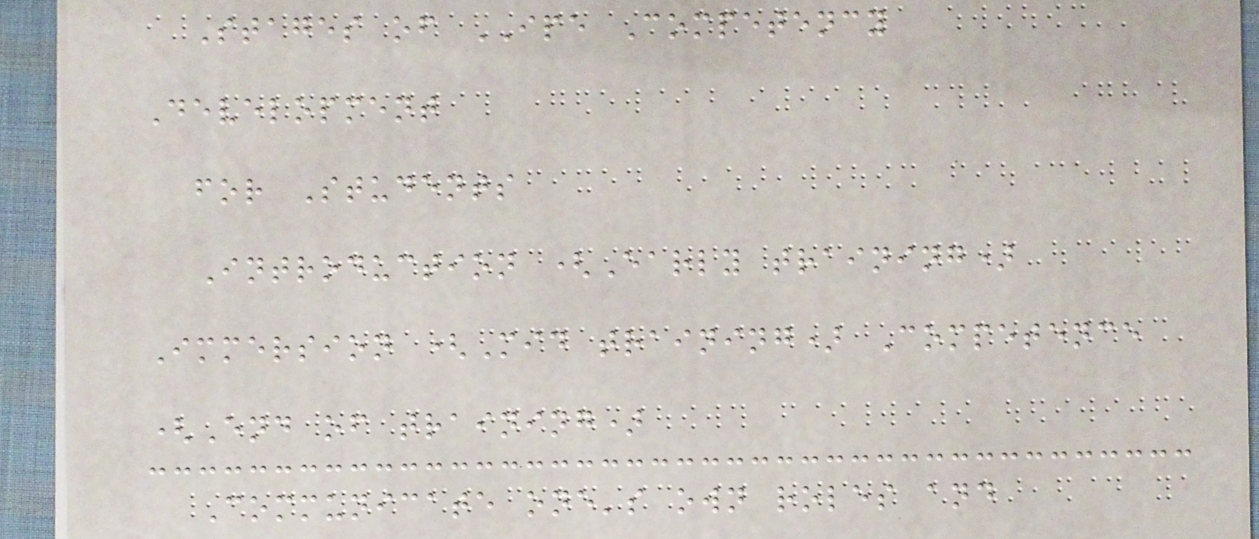Stages of IPE Competency
Development
for Students
Introduction (Early training)
Immersion (Mid training) Competence
(End of training)
Communicate one's own roles and
